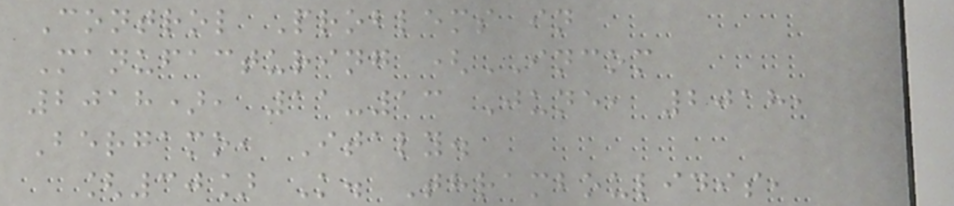Control Problems in
Manufacturing (INCOM
2018), 11-13 June, 2018,
Bergamo, Italy.
[30] K. Thramboulidis,
